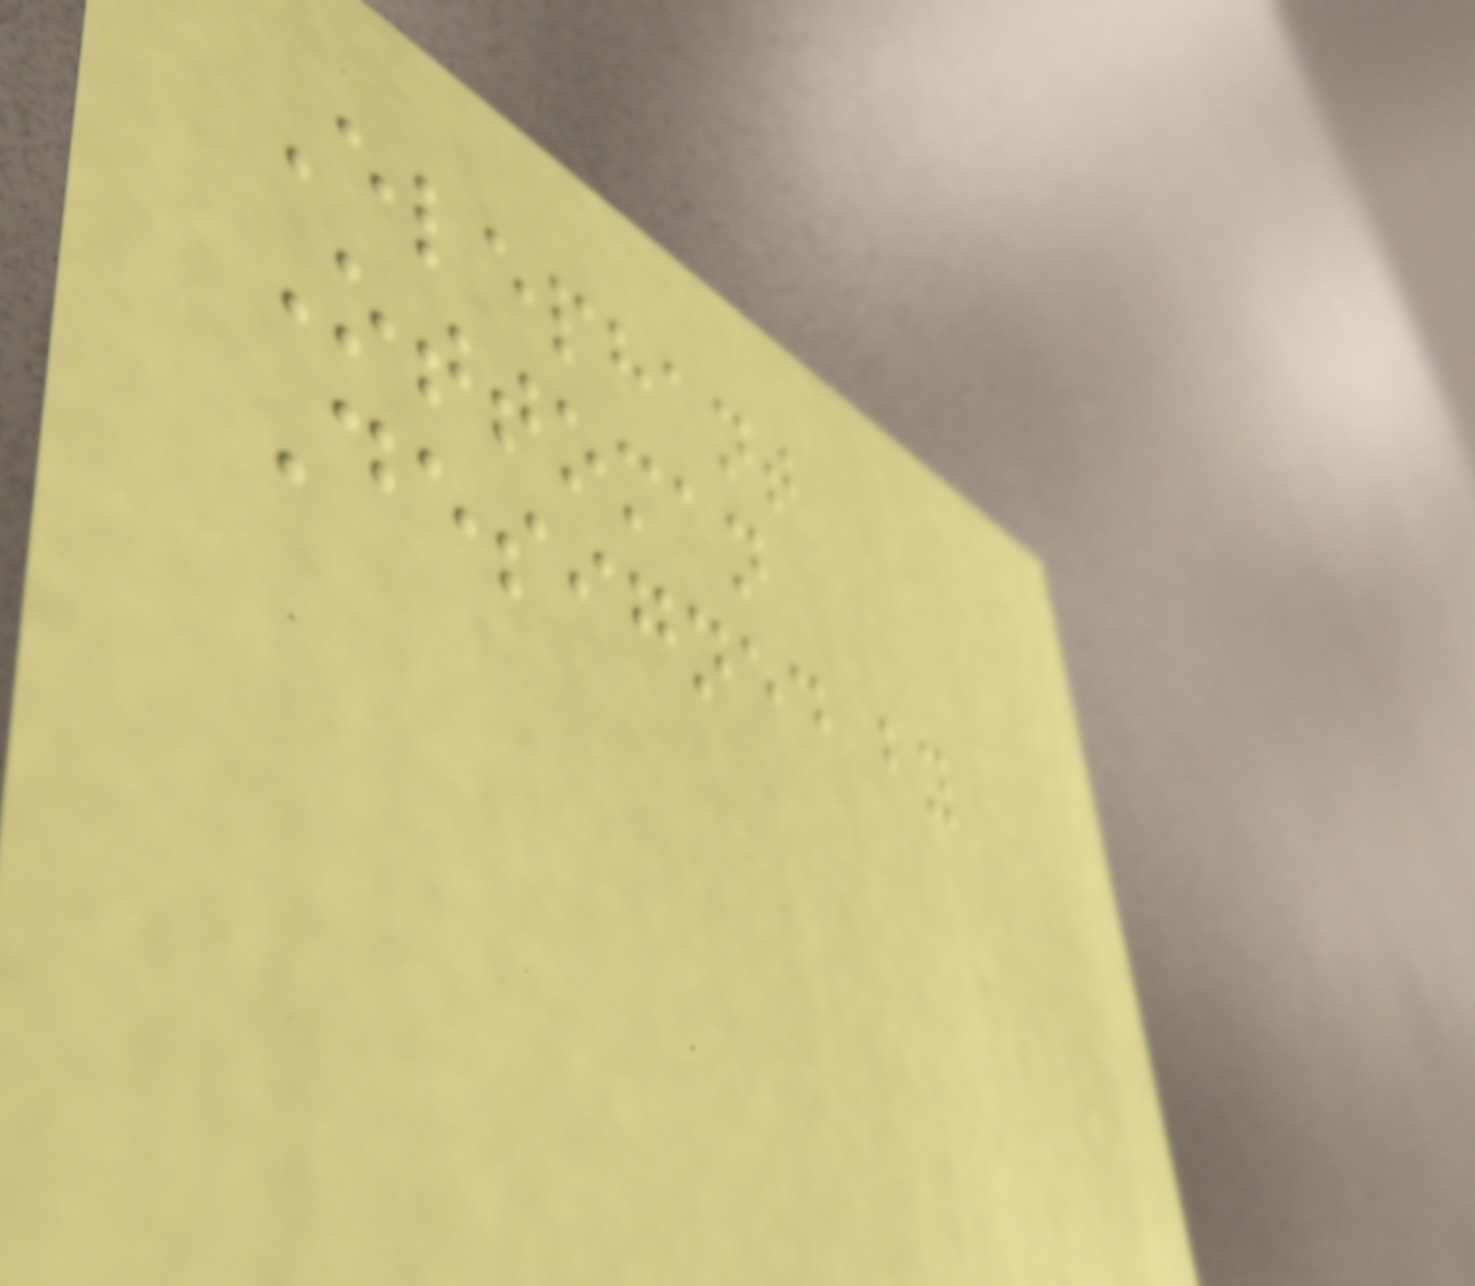Elephant
Ottoman
Designed by
